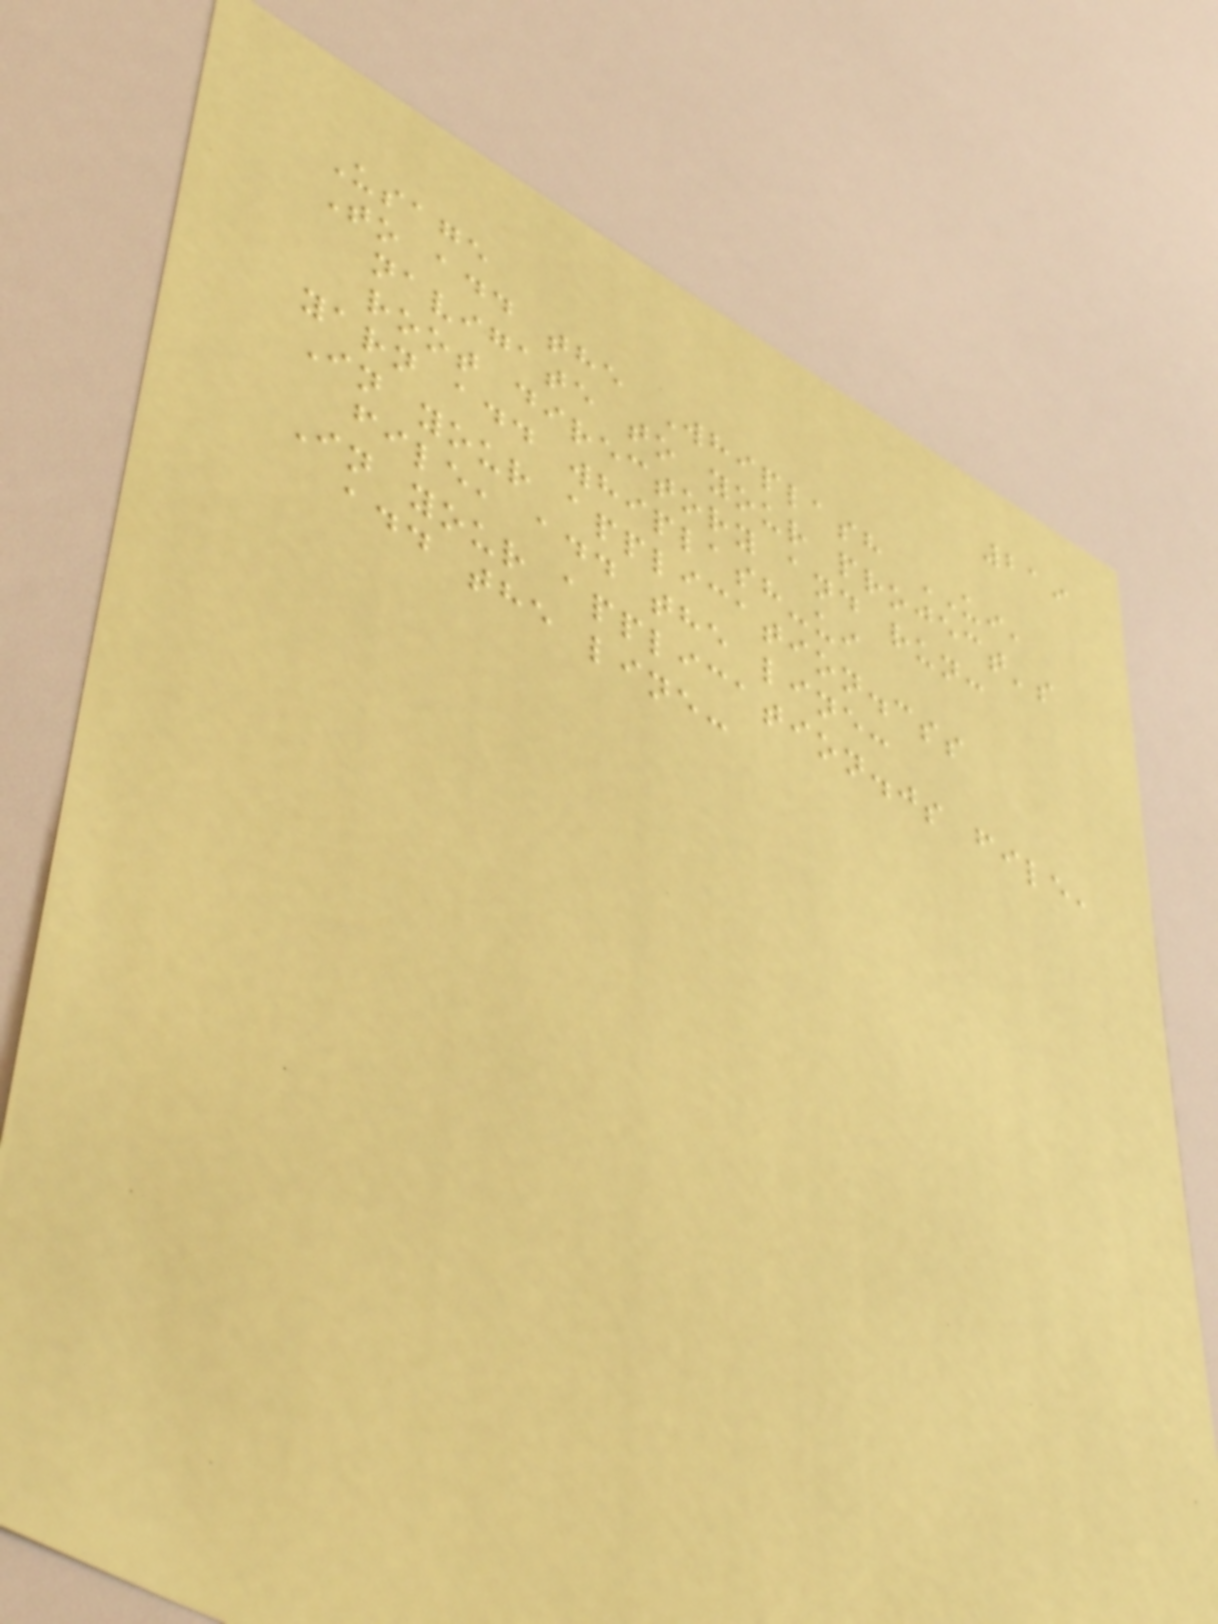219
Usage
To add the Whiplash UI,
navigate to your project's
root directory and run:
yarn add whiplash-ui
In your application.css
file, add the line:
In your application.js file,
add the line:
